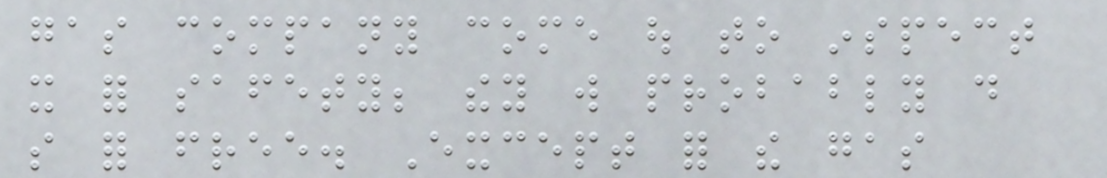gas company come out to inspect
it for safety; they will probably do
so for free. Except for the gas
